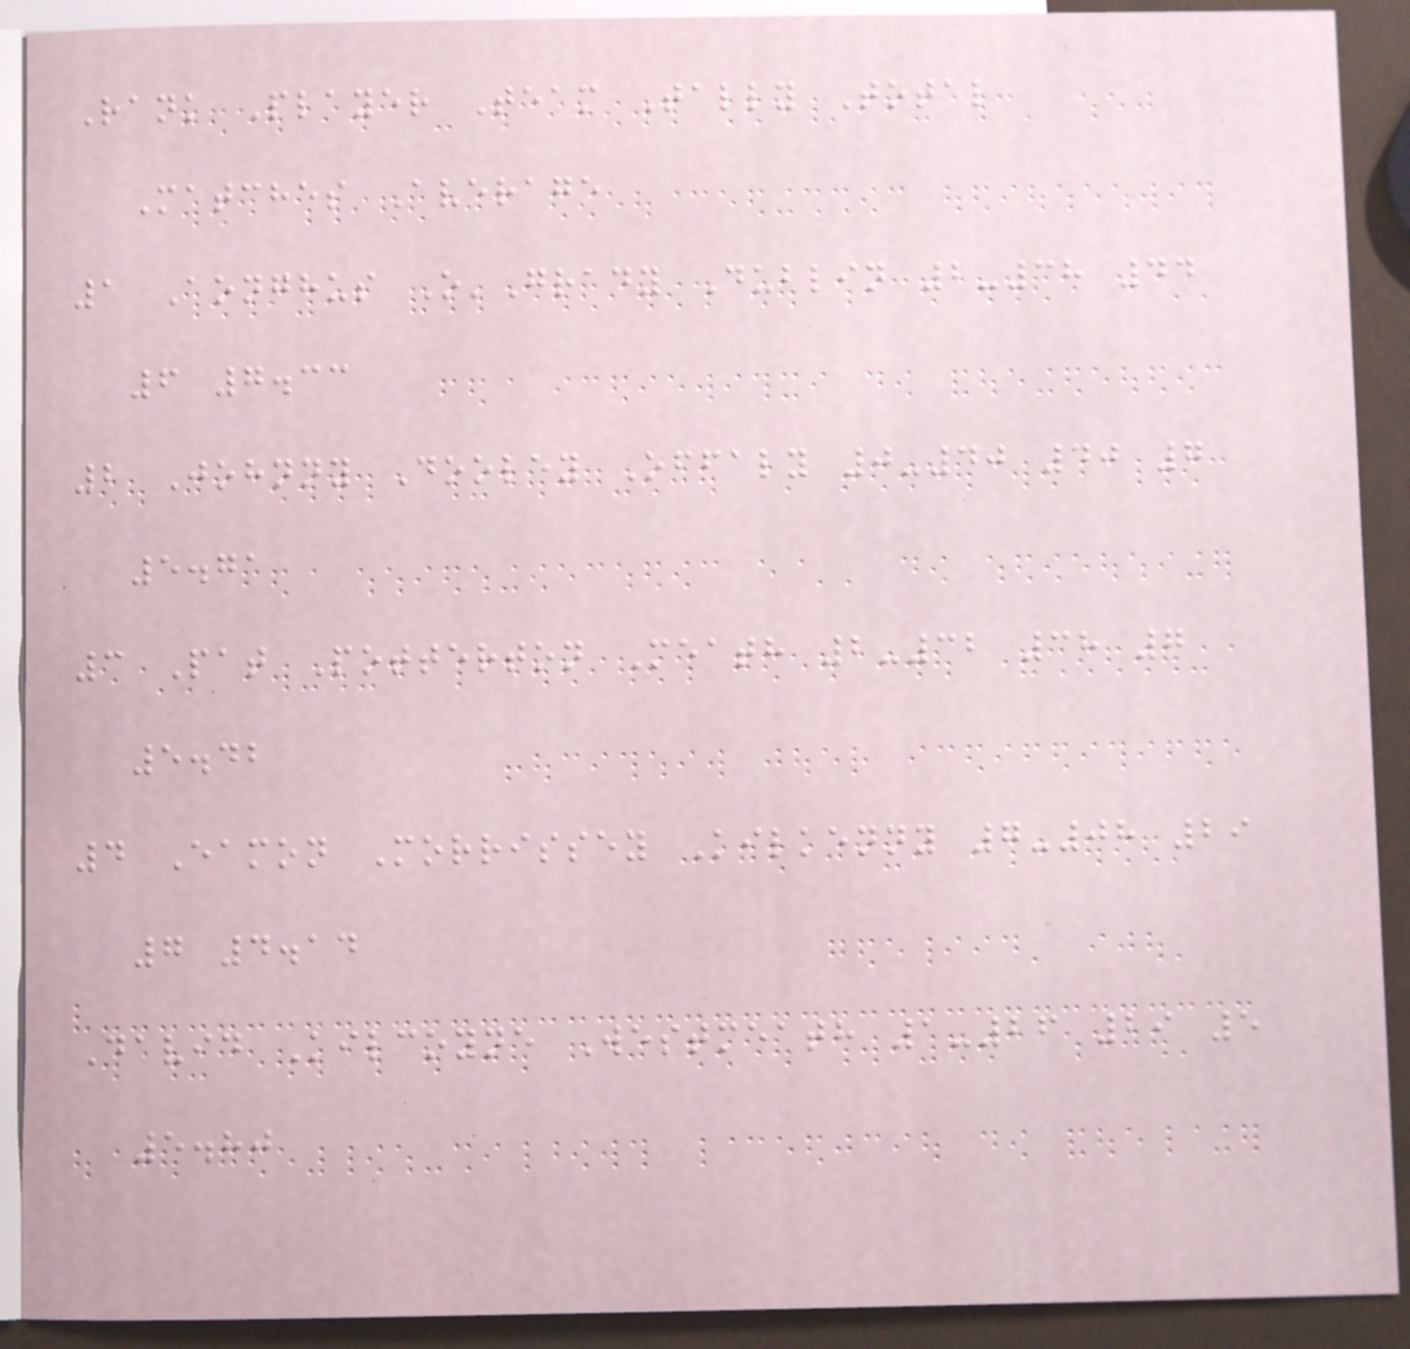Rank Player Team Tally Total
Matches Average
1 Aonghus O'Grady Dublin 2-38 44
6 7.33
2 Johnny Dooley Offaly 0-40 40 7
5.71
3 Pat Potterton Meath 2-32 38 7
5.42
4 Eamon Morrissey Kilkenny 7-08 29
7 4.14
David Kilcoyne Westmeath 1-26 29 5
5.80
